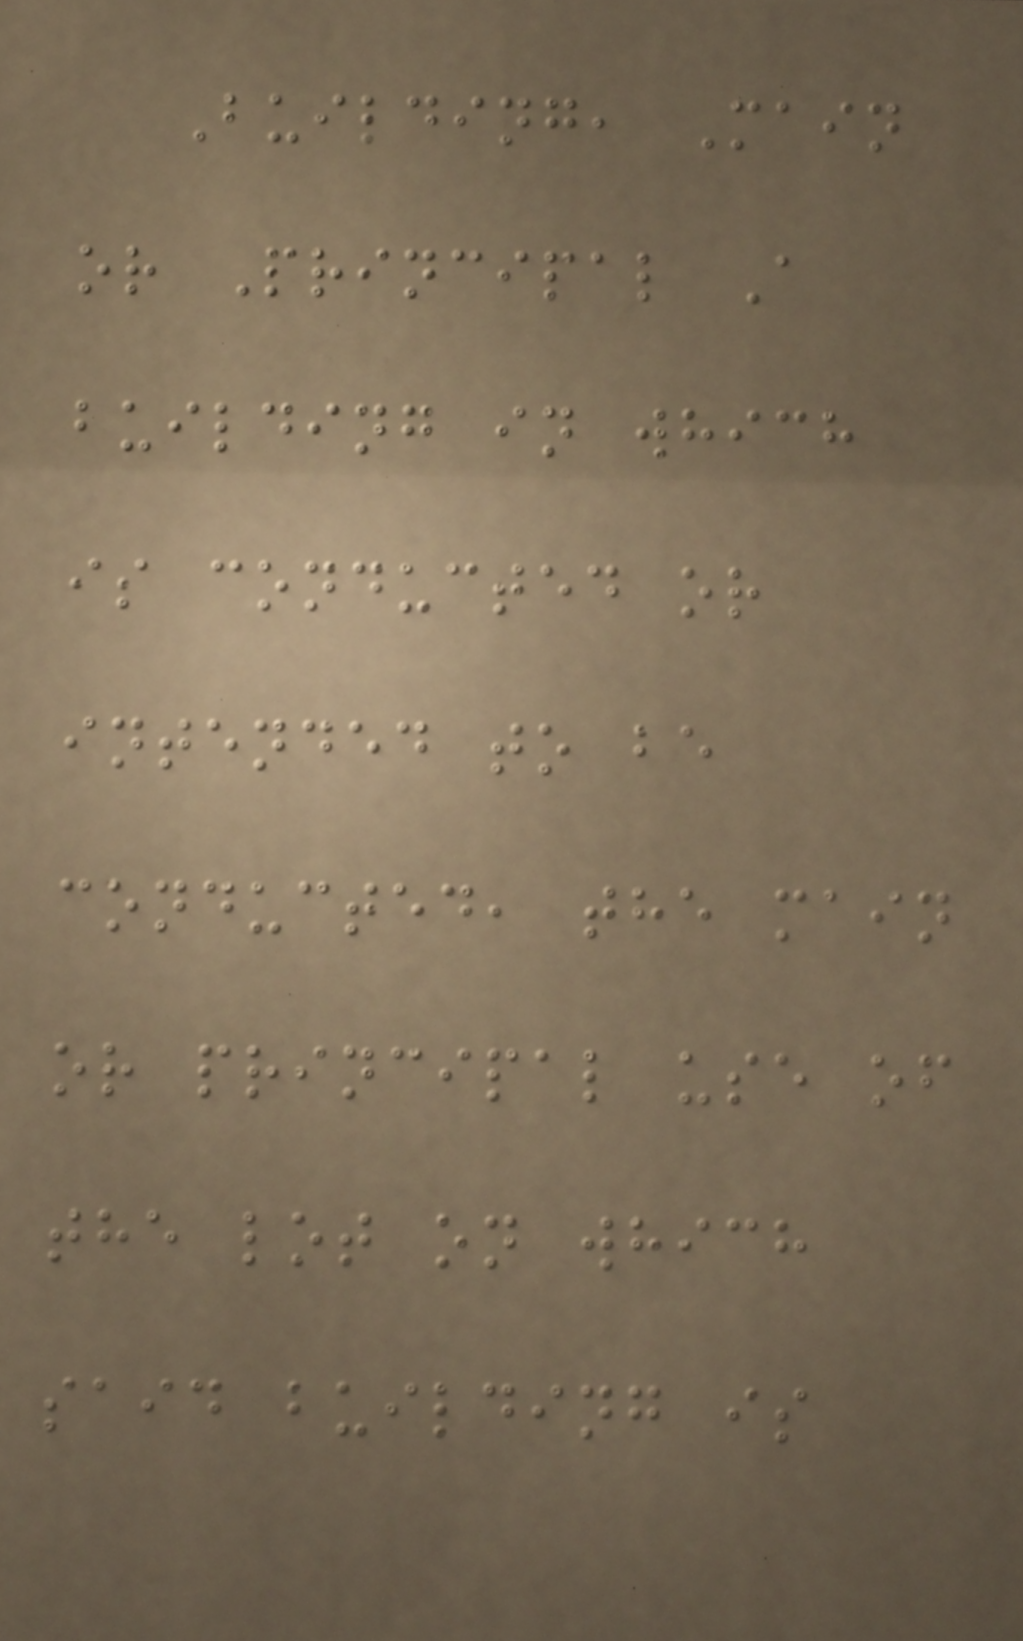Building, Main
or Principal A
building in which
is conducted or
intended to be
conducted, the main
or principal use of
the lot on which
said building is
